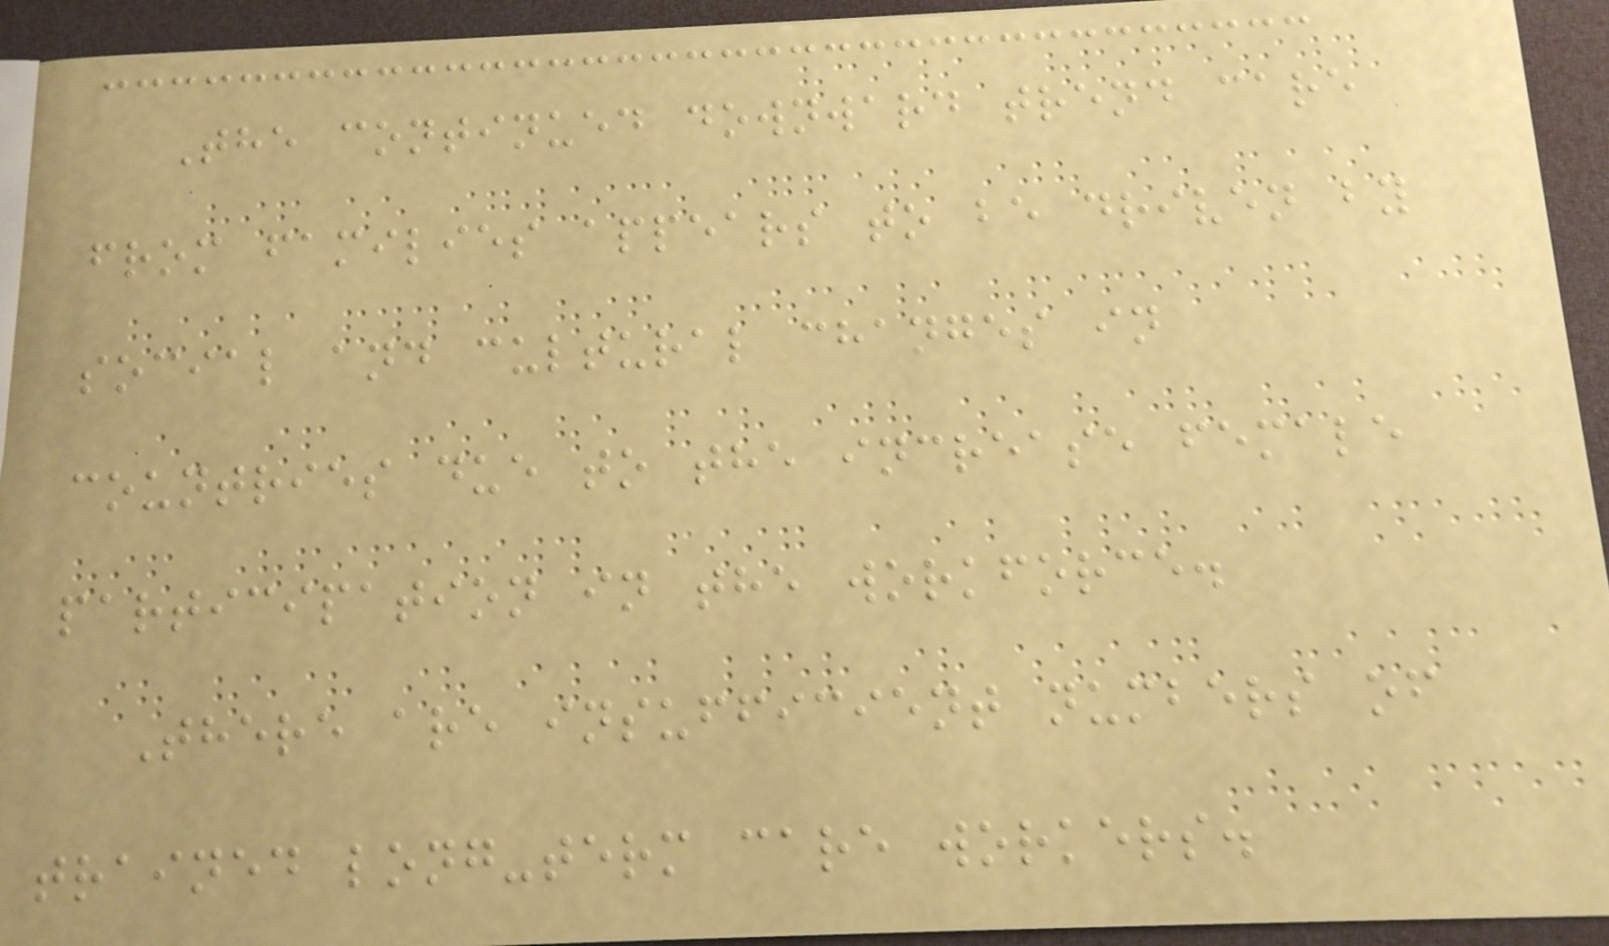The continued downward trend care
from families appears to be driven by
social and cultural changes in
countries due to the increase female
participation in the workforce.
There are insufficient numbers of
trained long-term care workers.
